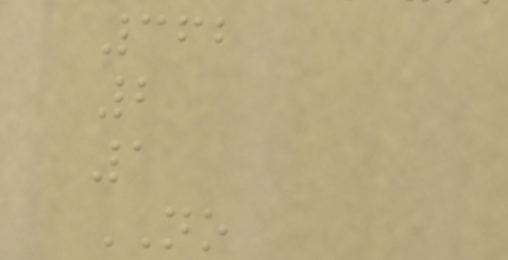362
2
1
NO
